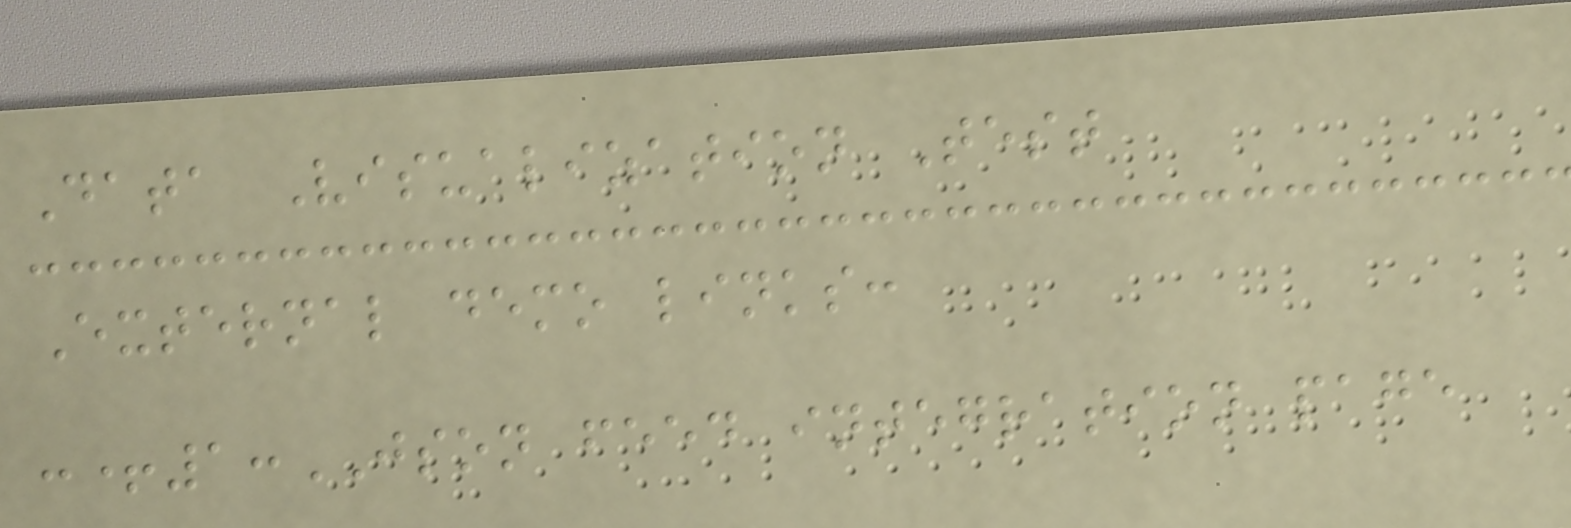Data Visualization Test
External demo links:
:+1:JSON feed integration page
